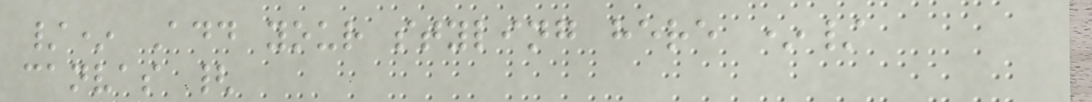/* Add your styling here */
canvas {
